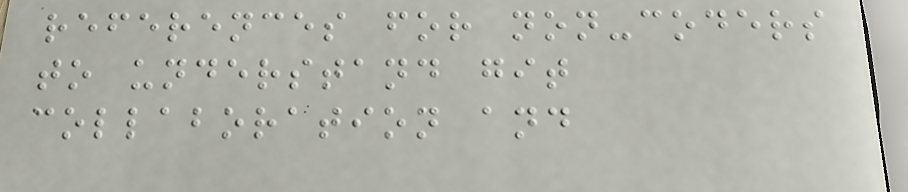references for non-coders
to understand git
collaboration and
